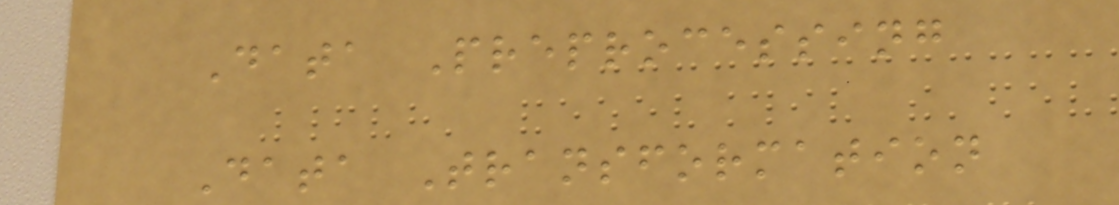Data Preprocessing
Data Transformation
